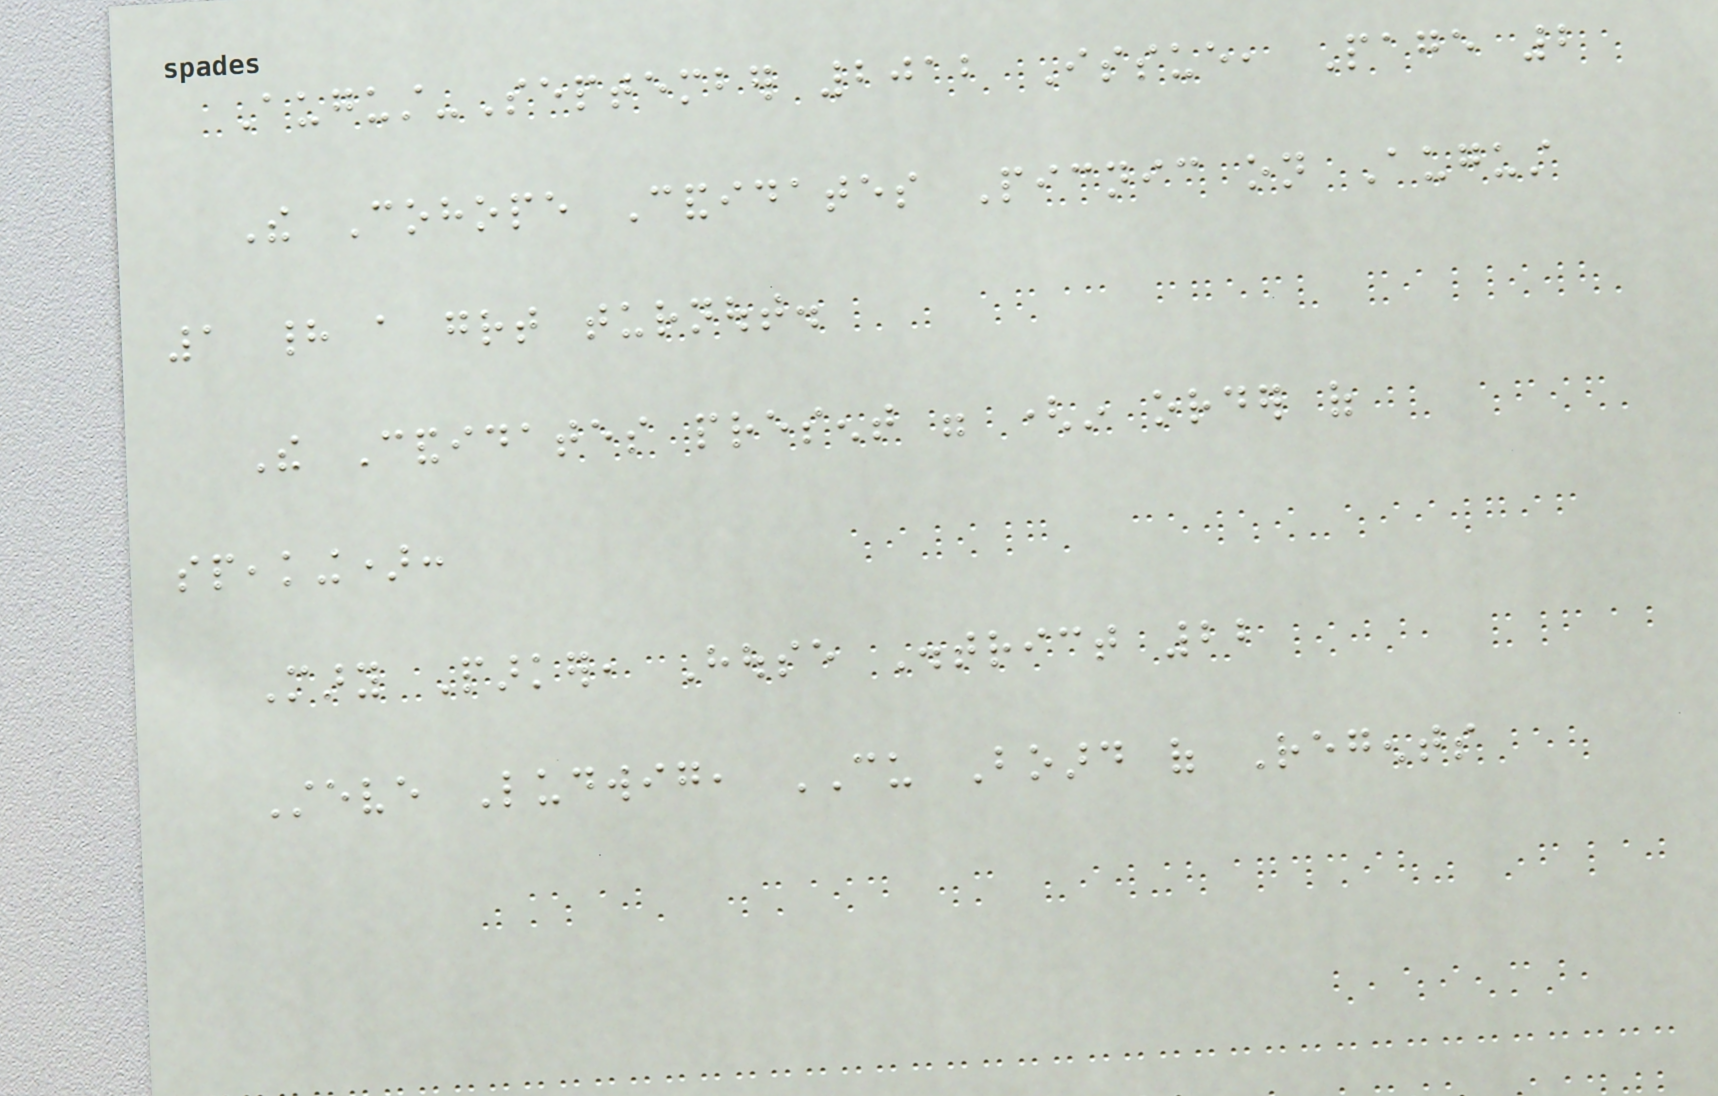August-September 2012 Issue, Page 2
The Cohope Candidates Picnic on August
1 had a great turnout.
The Candidates present were (in order of
speaking):
Mary Parker, House District 22
Steve Ludwig, CU Board of Regents
